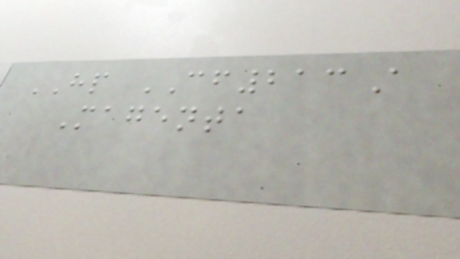HP CF213A
Magenta
